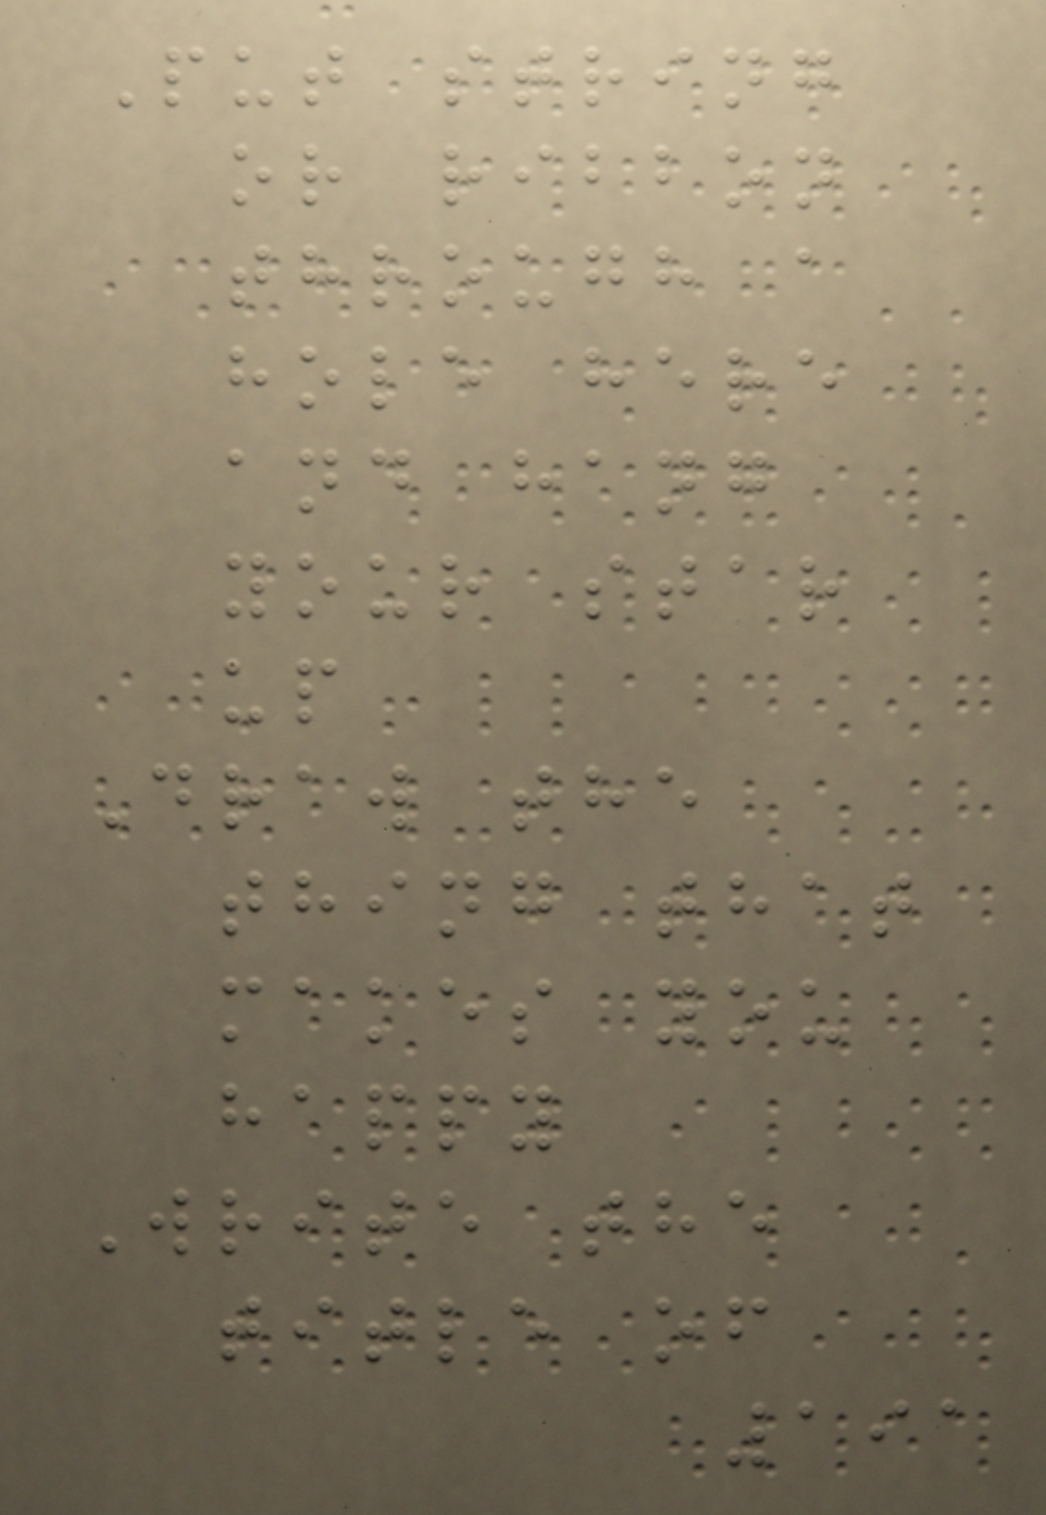Put string
or ribbon
through a
hole here
and hang
your star
up
Draw the
thing that
makes you
happy
Write the
title of
191
